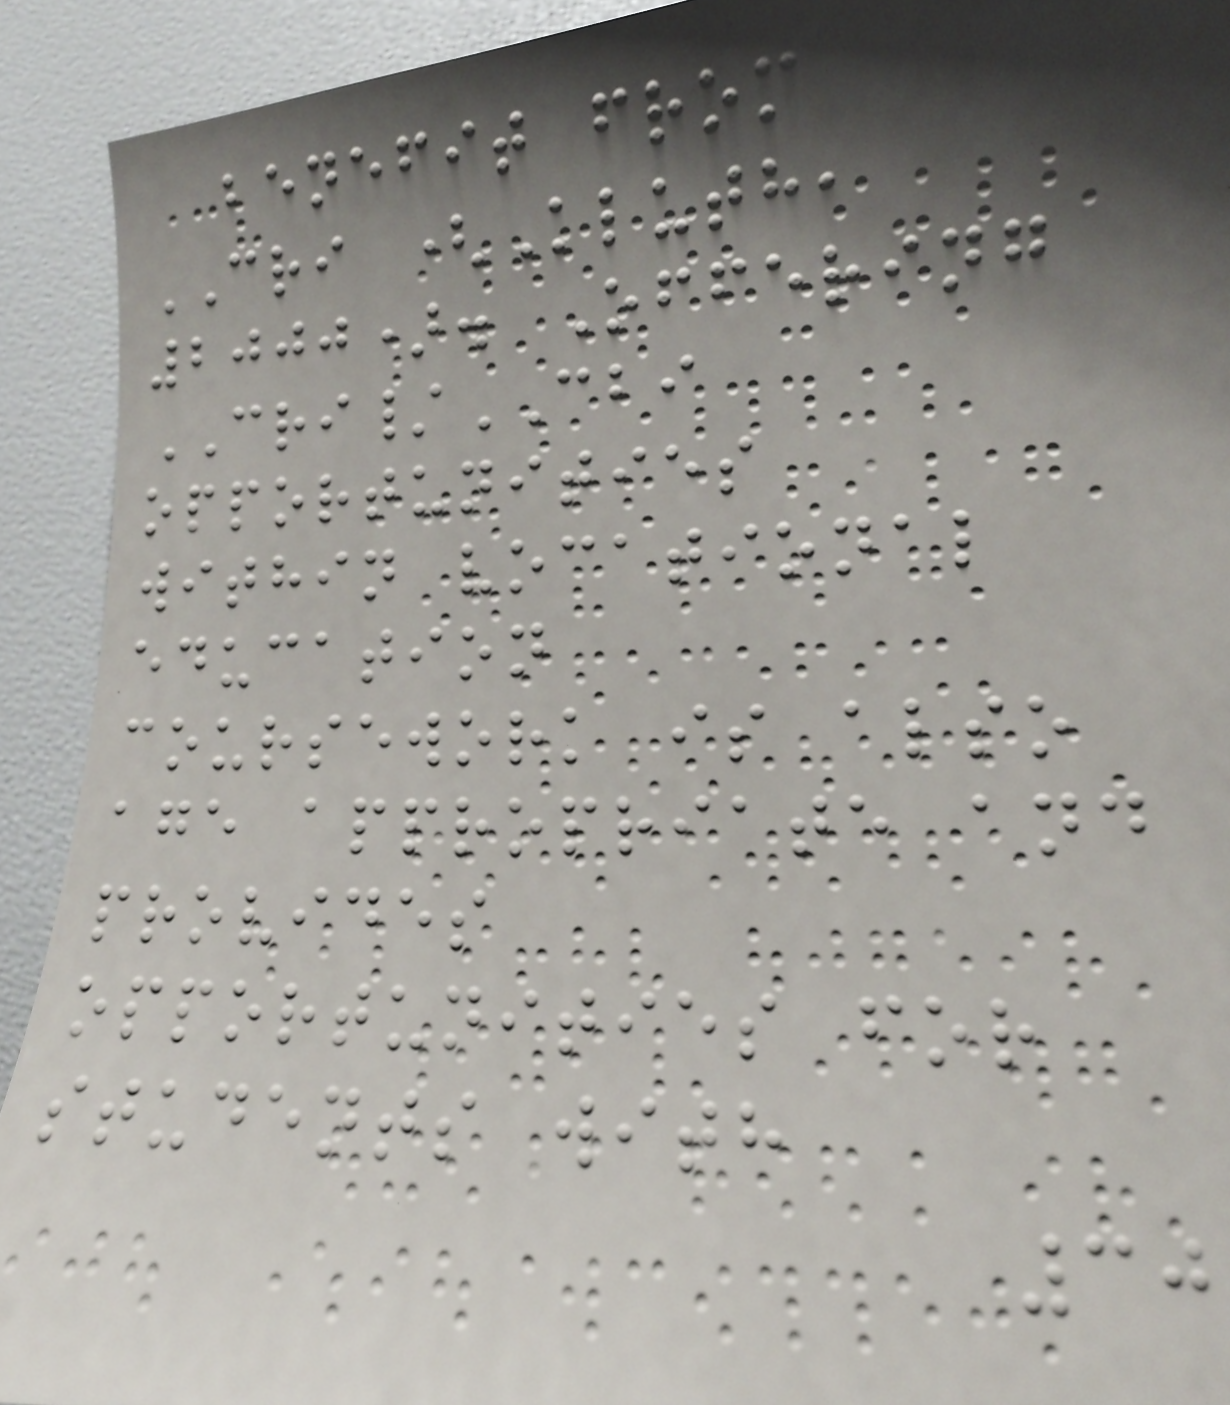benefit from
CRI (Kluth,
2000). Offering
CRI/CBI
opportunities
within vocational
education
coursework is also
age appropriate and
provides
opportunities for
students with
30
